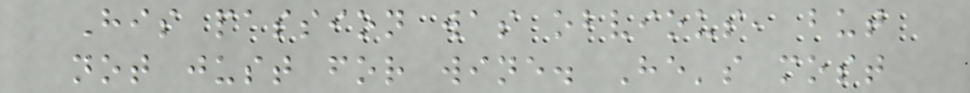His passion was obvious, but
not just for wine. He's most
